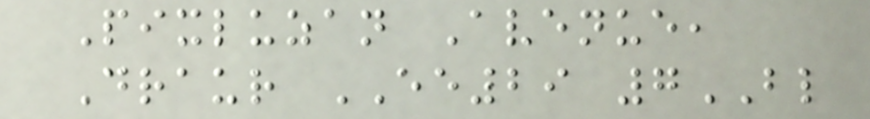Pixluzan Avenue,
Draur EE29 7BL
